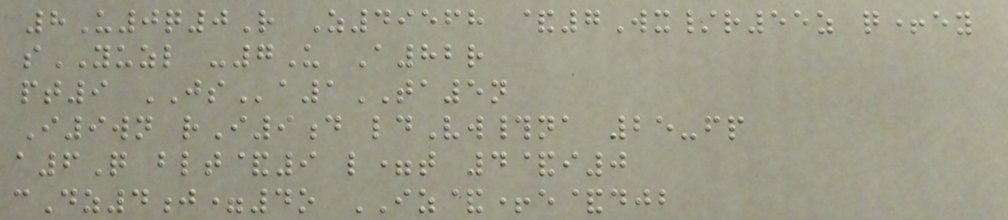8U0q0R Z49568 &7Wx/r55z q+ey
sYUZL -7U A82r
pt9 JSa1TA5n
I9wn rI9d ldVw#na 25-fp
a6Q blt&9 l=t 4&i0
cDz4j=4o IZ&+e&djb
